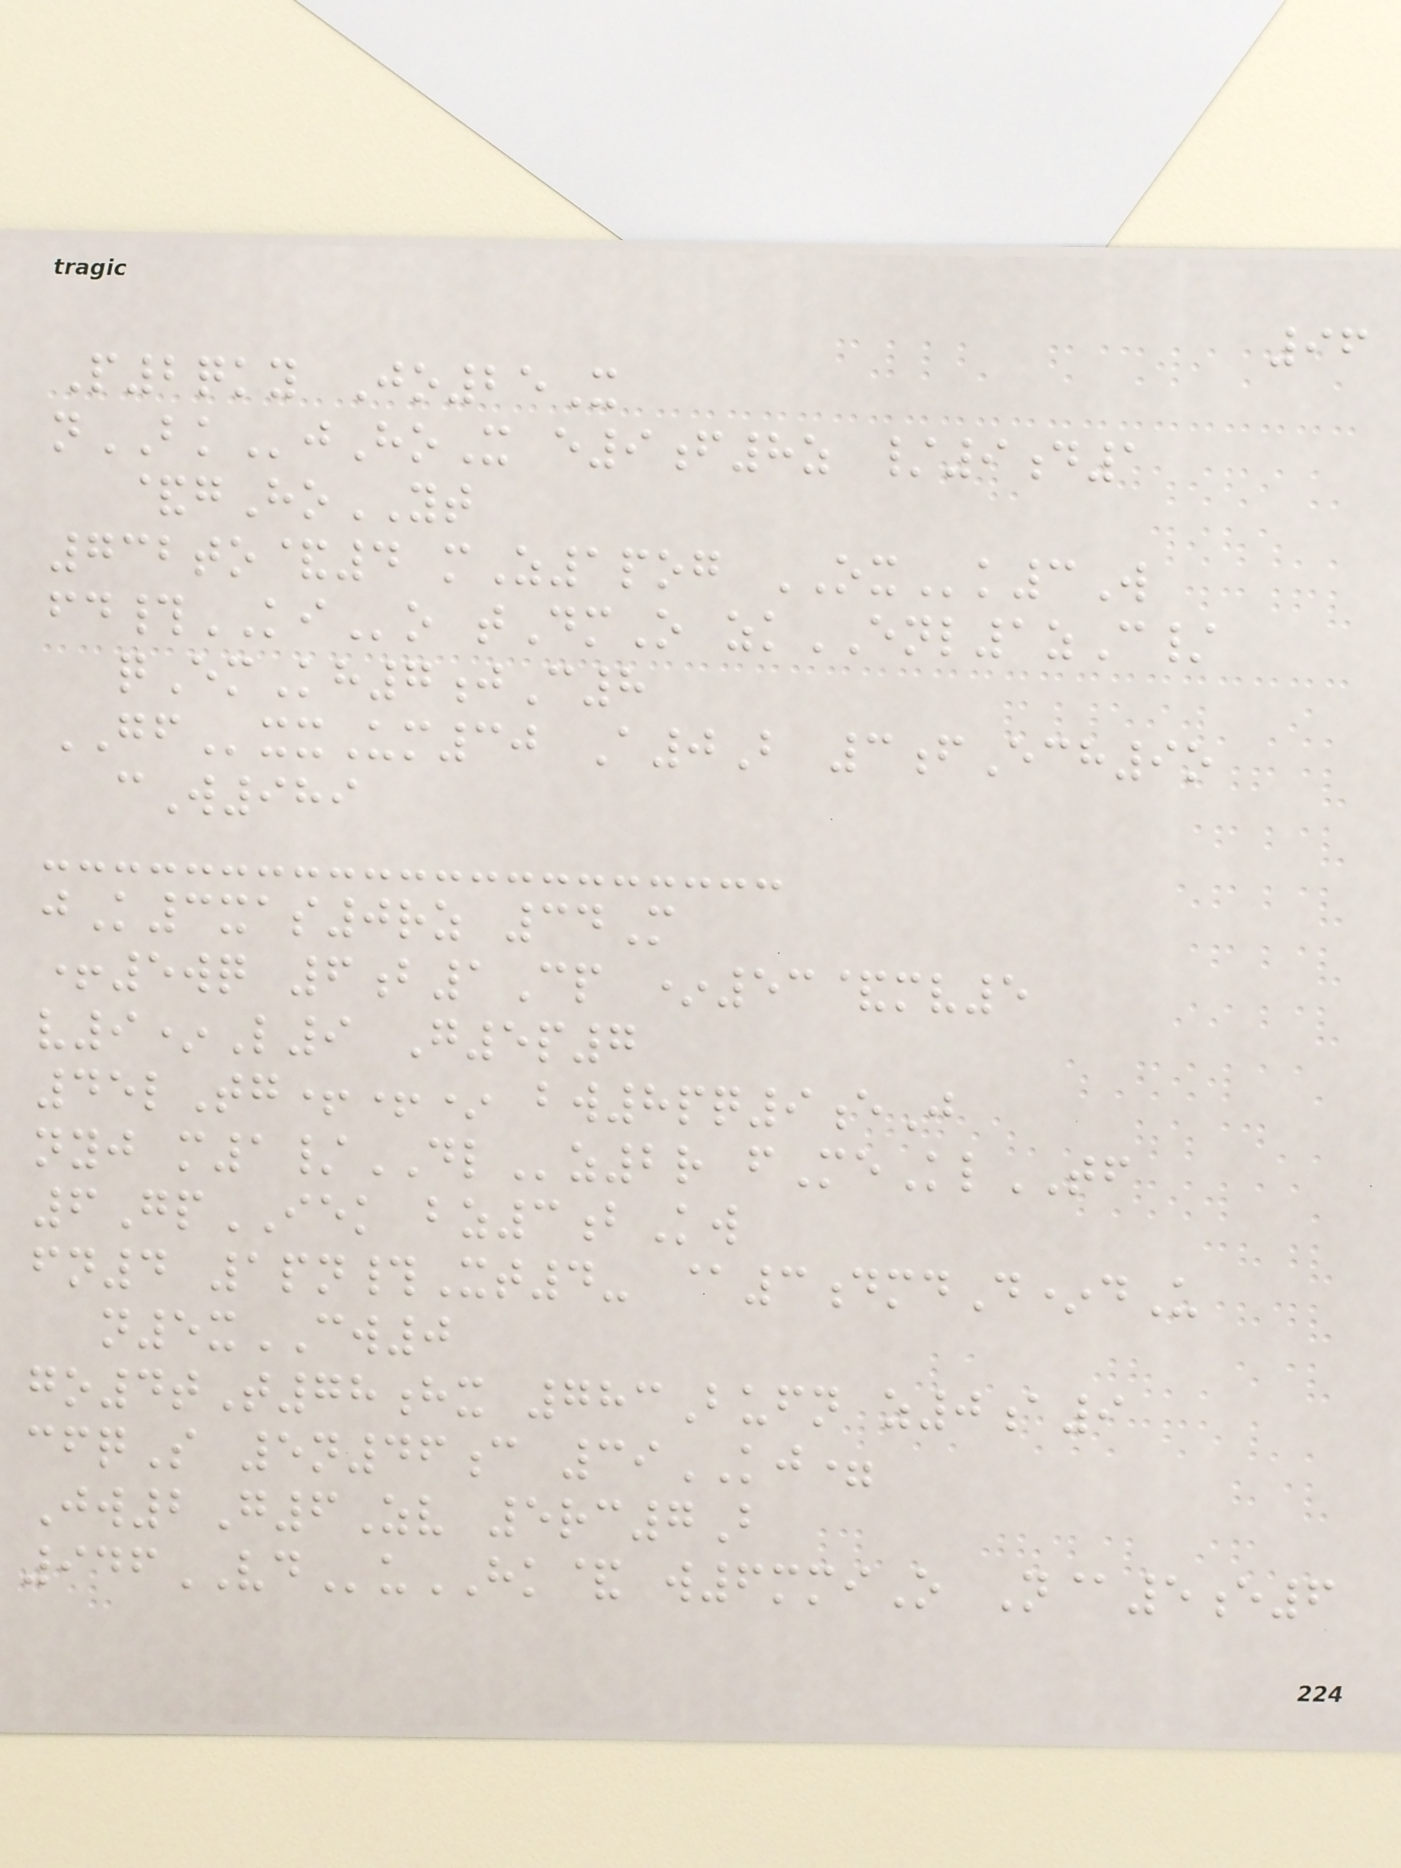96
P2qky Jo25X
nBKjHoX e9f8z /9d1
&gHoYT
732to&4 mZ1pog OXk3W
fd#KIo tDmO zkENL1zC/
qEmKh7jC8
GFxxUm30 A0B 3fEch9o
cW989
jK3xas0rz 34M
+5wq 6b1Cp *53&mv5
v9*L9 G5p7
45lTg++* bw8pq9eJ
nyj m1/DLz2r fMeKlTF
6GpIEK bz3bKw
fn4 1pn#Xt4- @3dmdD*dU
n5xCW0
go4tT78hx 783Bufn z0a9
cfqS 5n46c 39KJ=
Jw2G6Zv 5rc7B
946VDuHK& w6mmiO N@5e6
